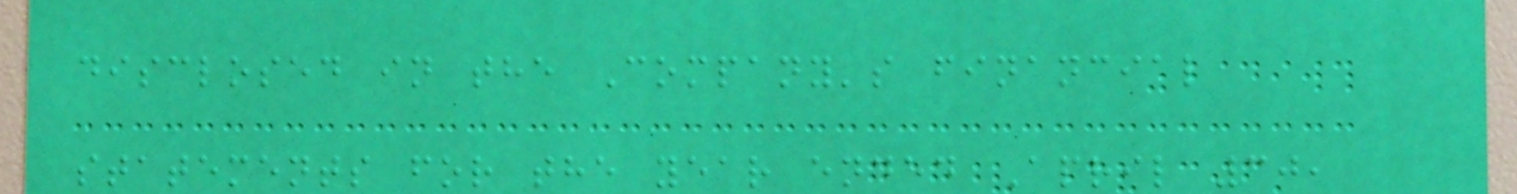disclosed in the Company's financial
statements for the year ended April 30,
